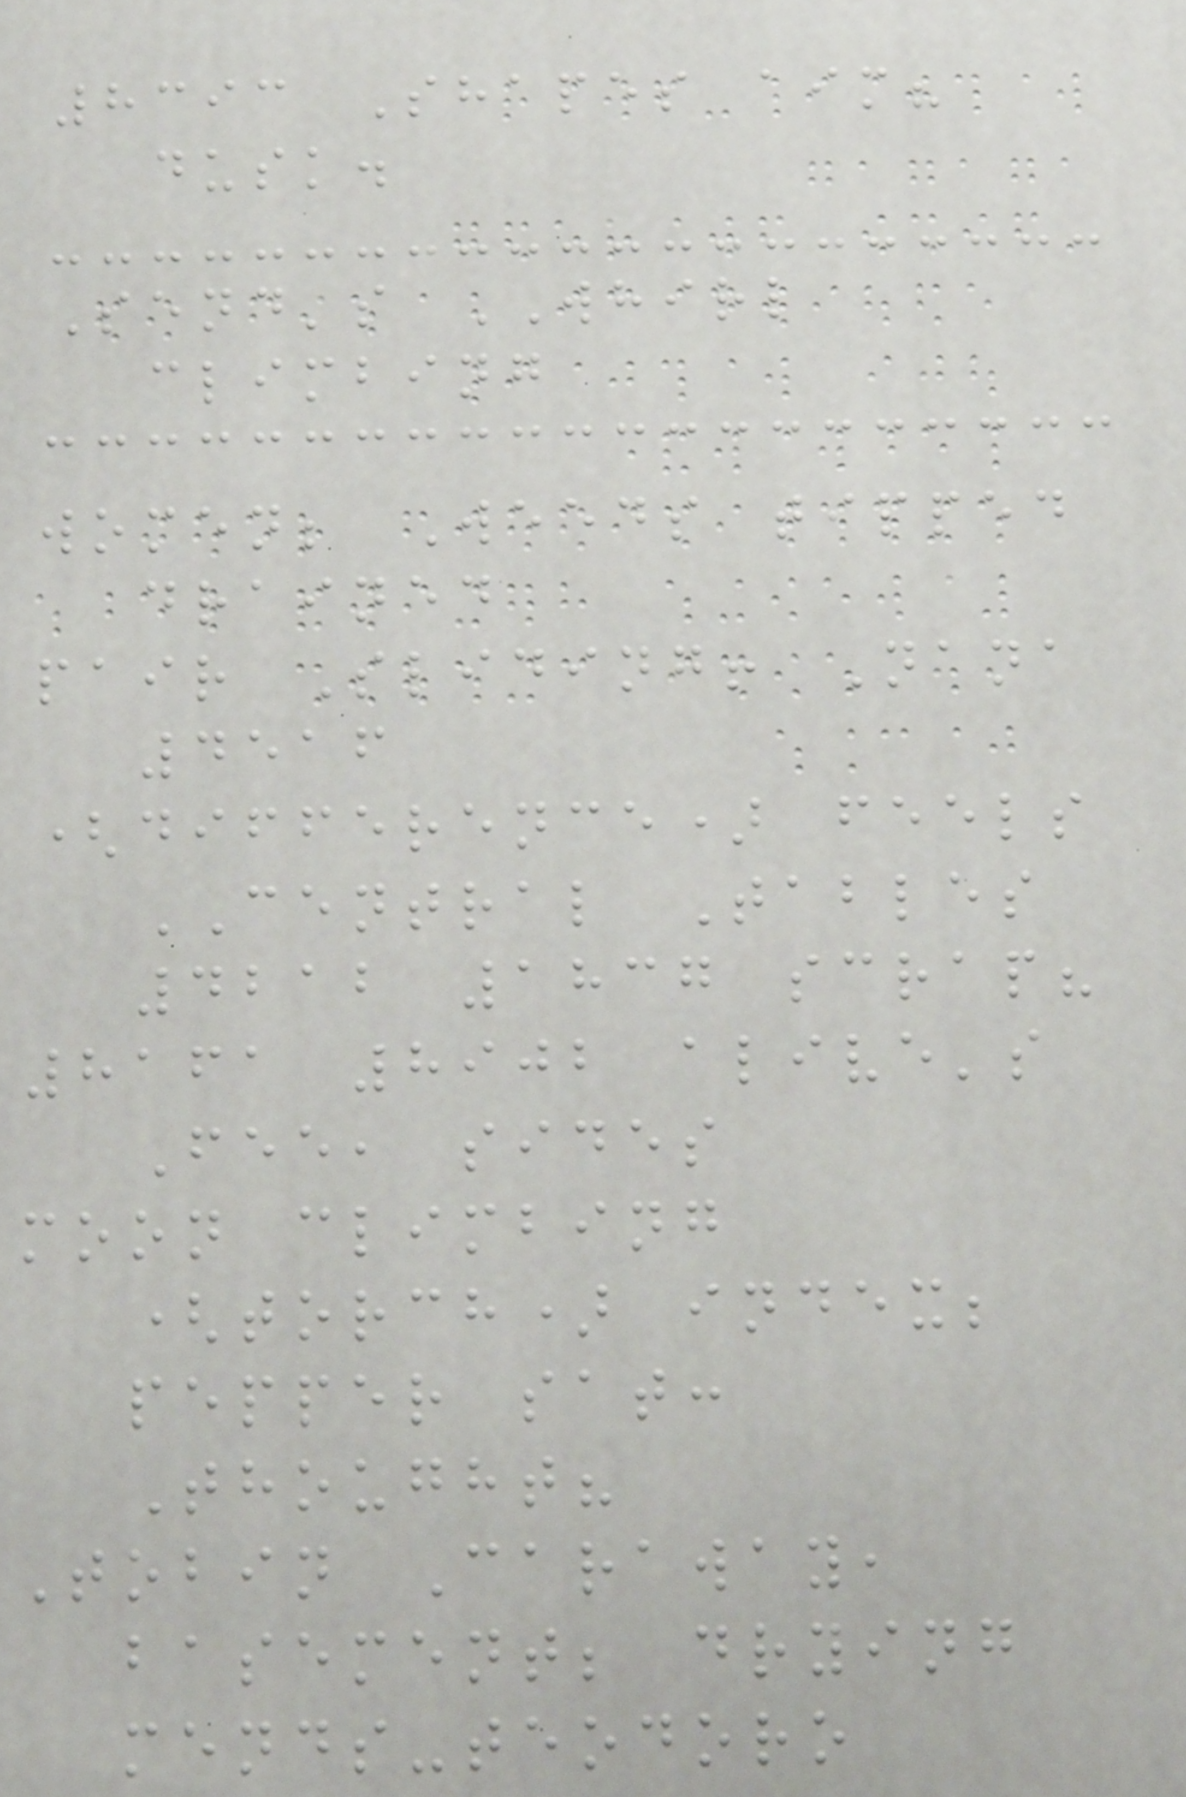8393 Shapes aim?
dusk.
Send's WHIRL
climbing
women; Weeds tipped
drained
pair Sliding! Nana
4516
(difference) feels
CENTRAL Tables
4212 1837 scrap?
8161 8902 alive's
Fee, sides
moon climbing
(torch) index;
pepper sat:
Thought?
Tobin Caraway,
basement; drying
mends-teodoro
